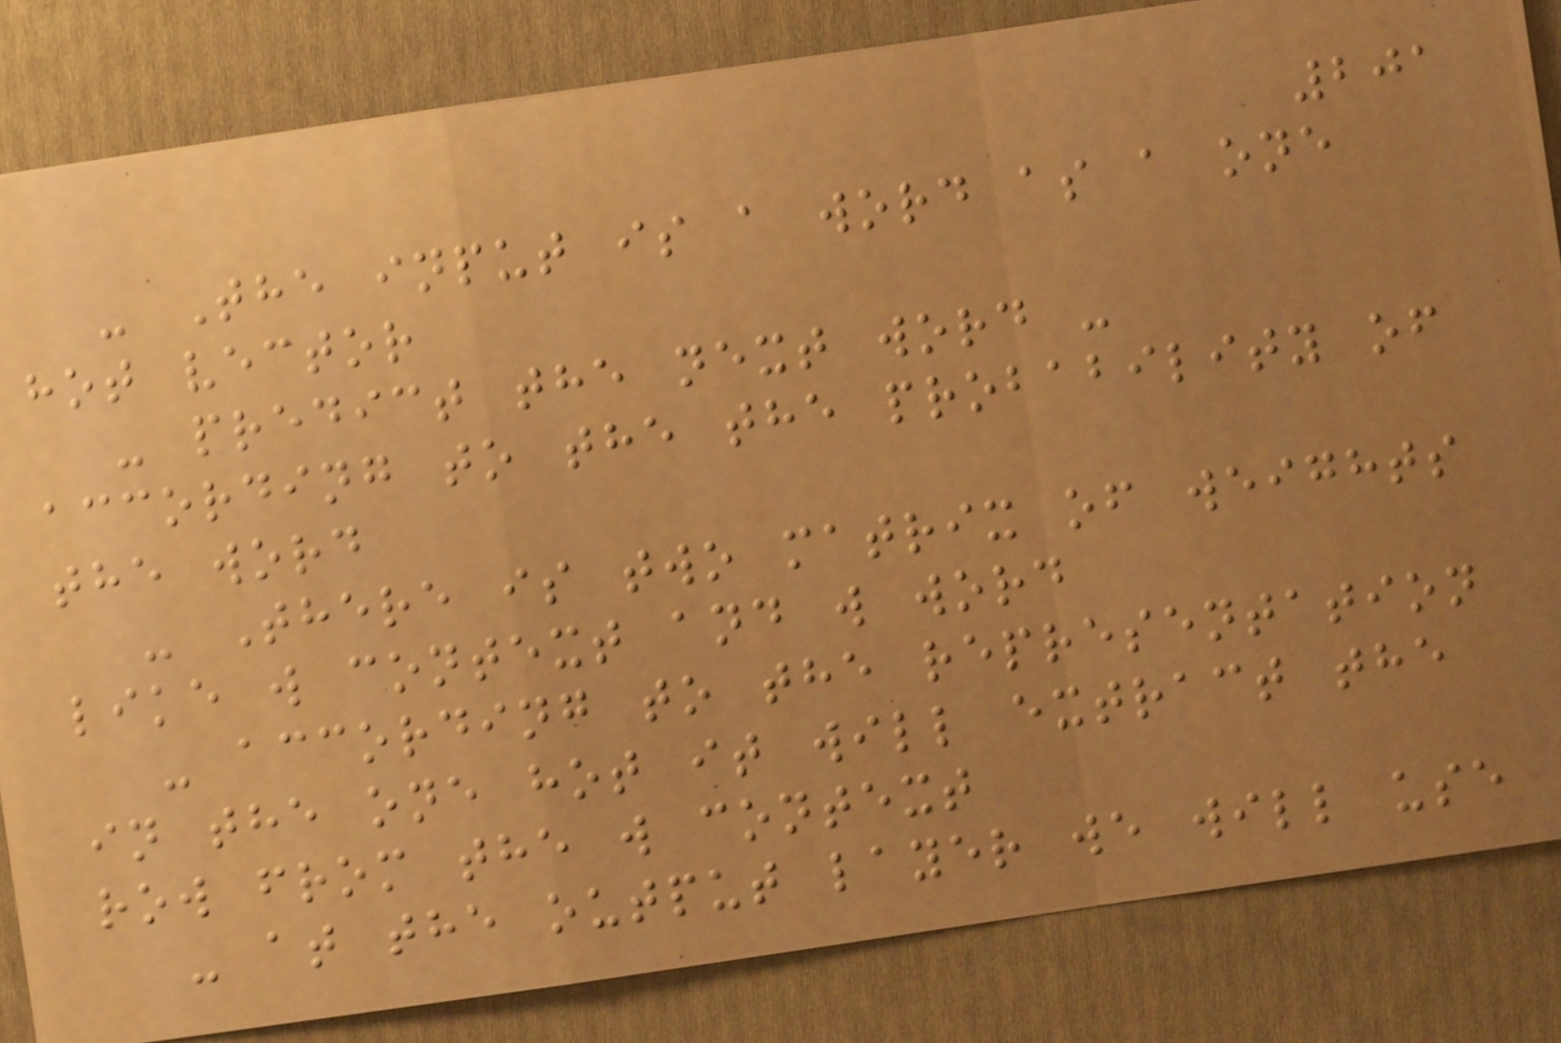201
- The input is a word as a one
hot vector
- predict the next word -
according to the the probability of
the word
- There is two matrix of weights
like w context and w word
- according to the representation
in the one hot it will extract the
row from the w context
- at the output layer we will use
